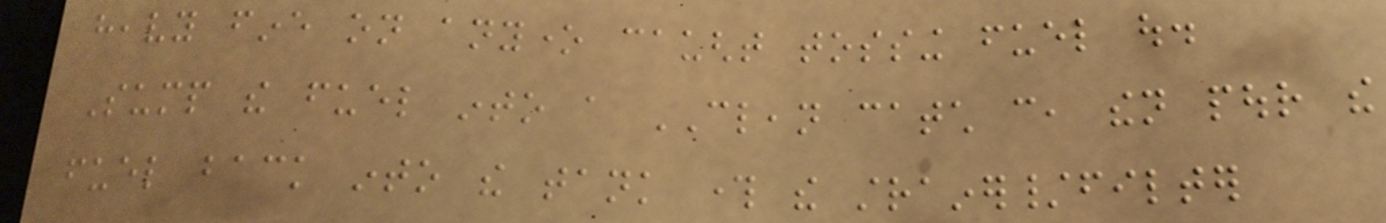heavy fine on anyone caught tossing fuel out.
Sump the fuel into a CLEAN catch can, then pour the
fuel back into the tank through the strainer/filter
